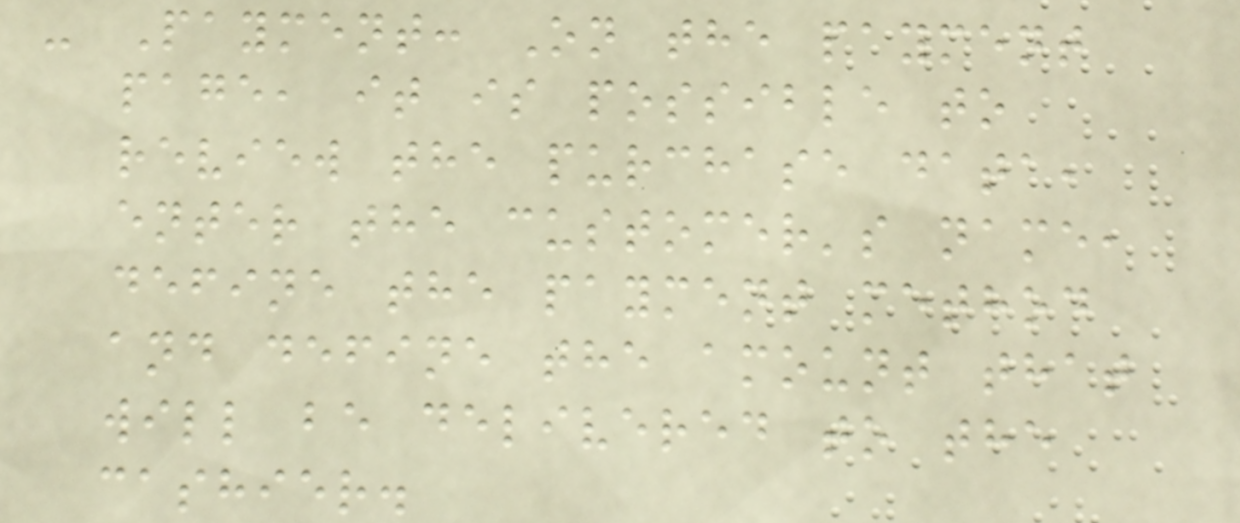- Payment: On the payment
page, it is possible to
review the purchase data,
enter the customer's name,
define the payment method
and define the amount that
will be delivered to the
cashier.
